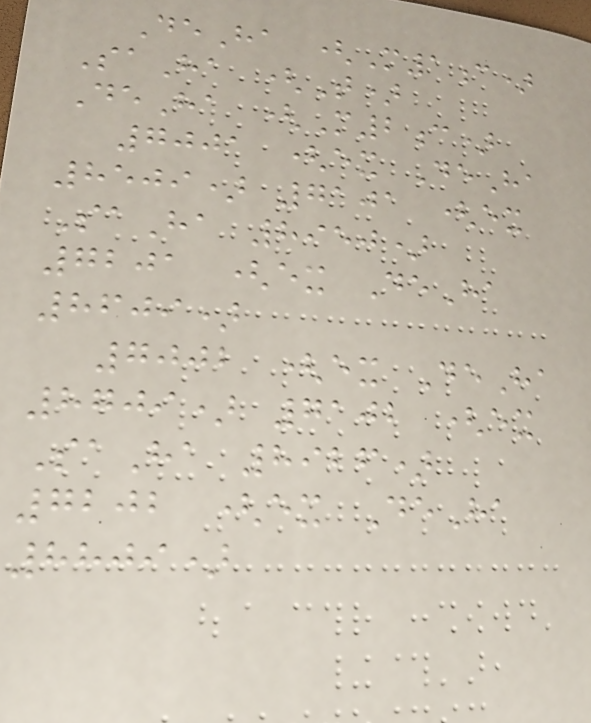DeHa (M1c)
SaHa (T)
DeHa (M2c)
7001 (ex DeHa
8509) 7101 (ex
SaHa 8950)
7201 (ex DeHa
8609)
7002 (ex DeHa
8709) 7102 (ex
SaHa 8926)
7202 (ex DeHa
8809)
